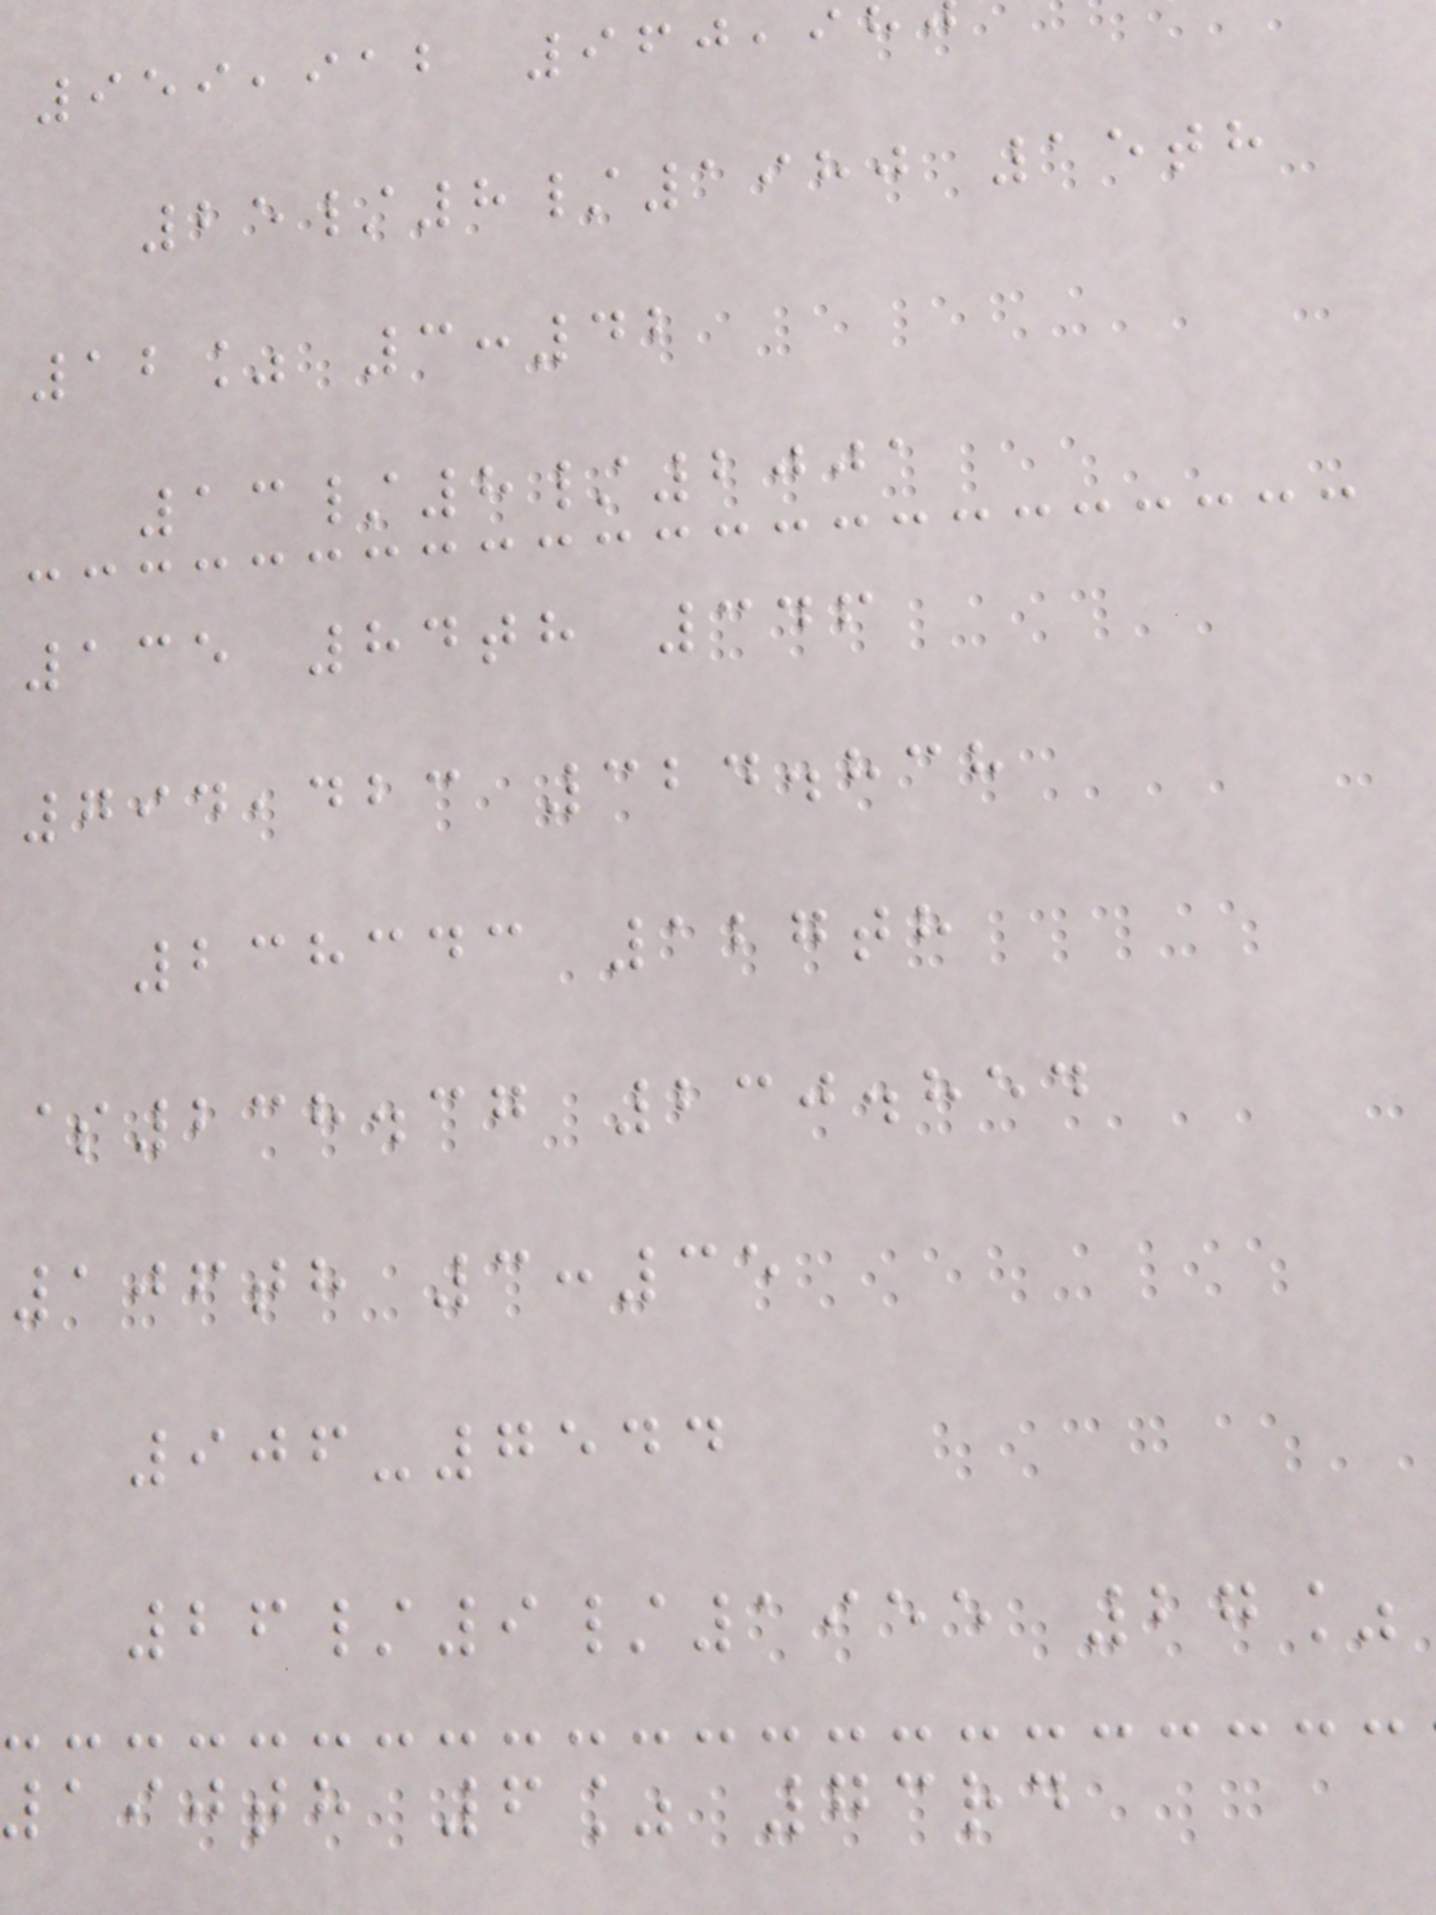959,912 960,98
25/8/1980 15th
12% 3:42
13/8/2001
135 84th 346
794,423 324.838
238343 127th
$238.37 230.854
106th 3:35
906-7544
26/9/1955 27%
190th 6% 73rd
